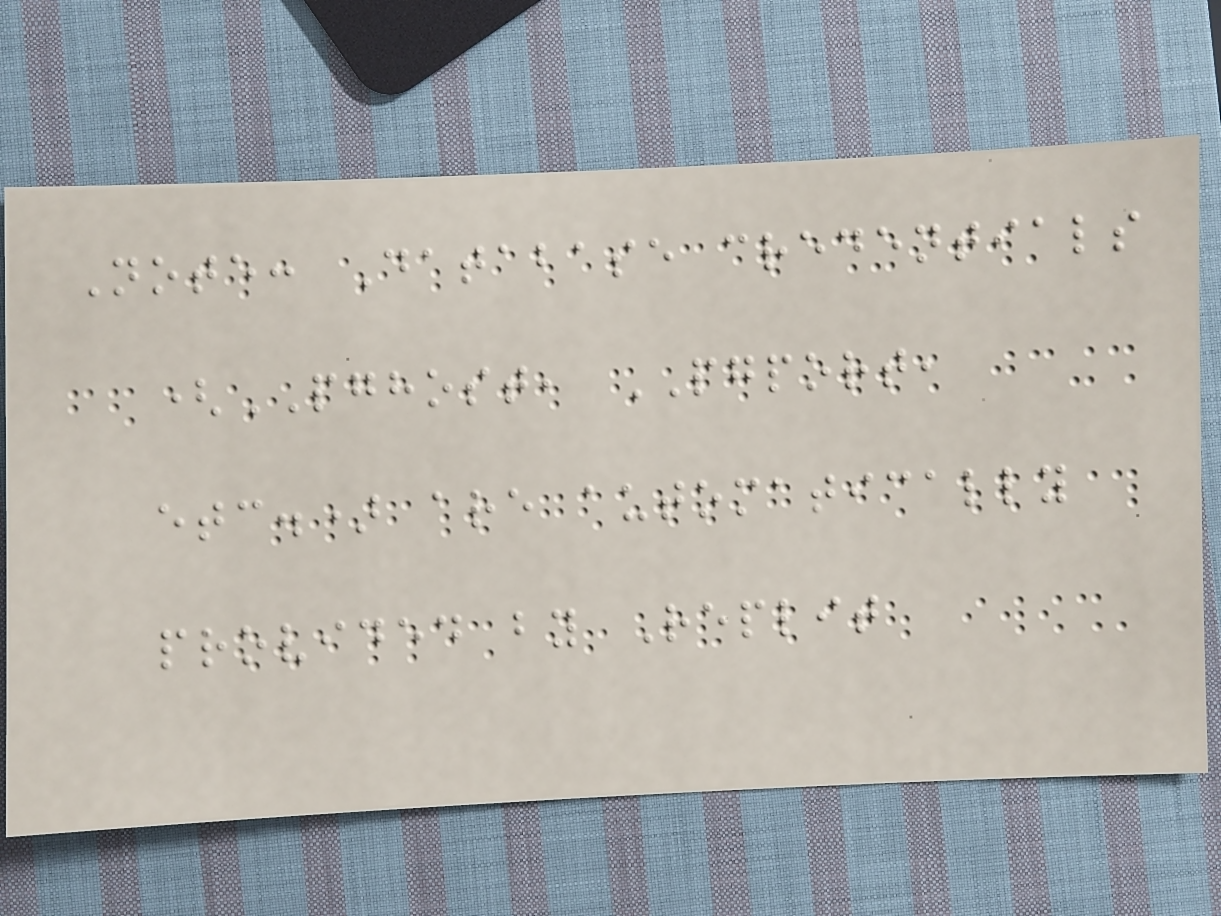Note: Database credentials
(PGHOST, PGPORT,
etc.) are automatically
provided by Replit
